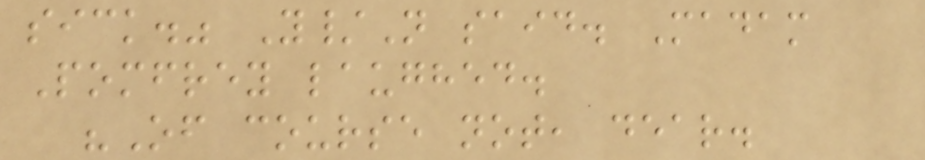sick." Y/N said. Madam
Pomfrey laughed.
"Of course not, dear.
